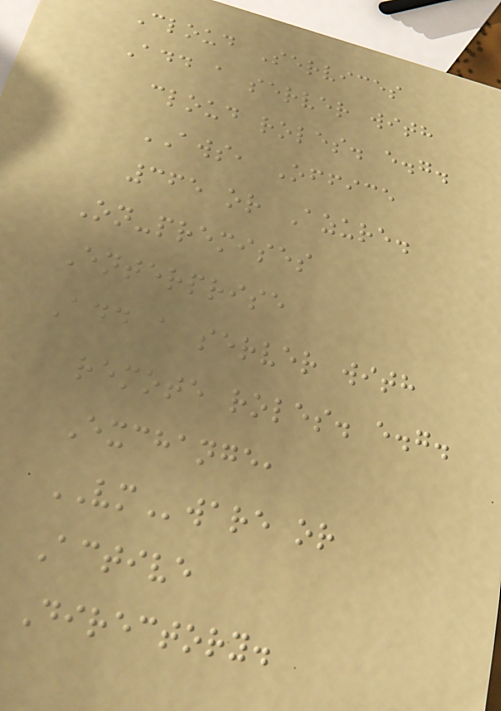Cloud Services
Add a server with
cloud roles. e.g.
AWS, Office
365 or Azure.
On-premises
Enterprise
Add a server with
remote roles. e.g.
Exchange,
VMware or
Active
Directory.
